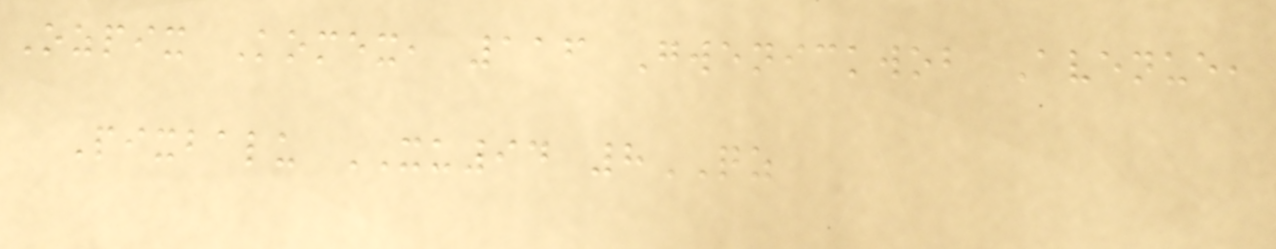Ozpix Komex, 116 Gwenickwob Avenue,
Pixbalu XU94 8QZ
